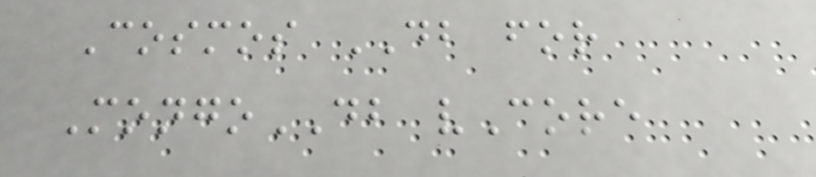Cosmos DB for
MongoDB vCore
